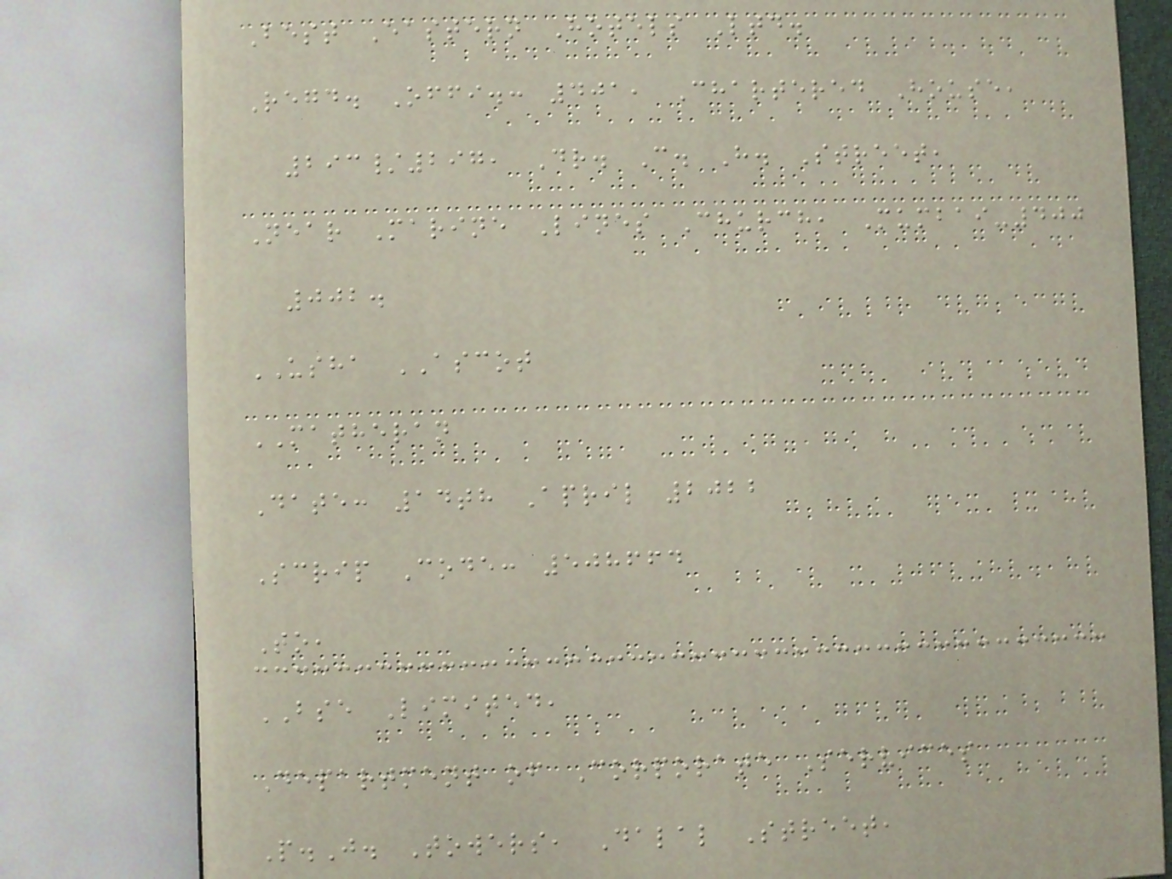Best Eastern Hotels Ltd.
Regd. Offi.: 401, Chartered House,
293/297, Dr. C. H. Street,
Near Marine Lines Church, Mumbai-400
002.
USHA ASCOT
MATHERAN
Date: 14th April 2022
Scrip Code: 508664
To,
BSE Limited,
Department of Corporate Services
P.J. Towers, Dalal Street,
